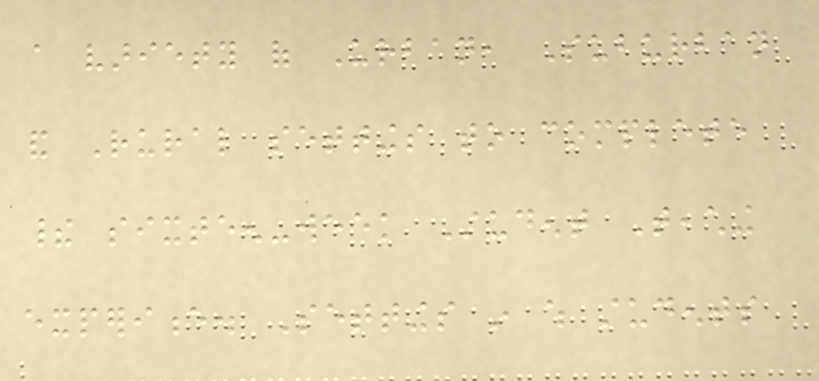a variety of Urban, Suburban
and Rural settings to complete
their sixteen-week Student Teaching
experience. Settings in which students
